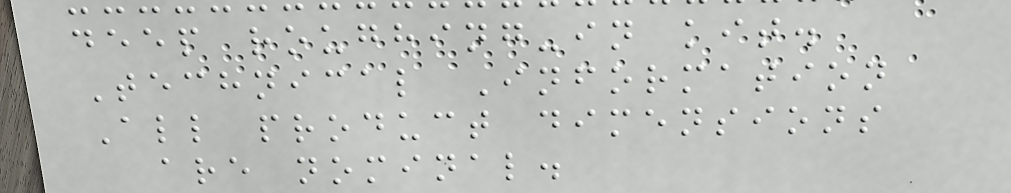deep roughing-in kit.
Technical Information
All product dimensions
are nominal.
